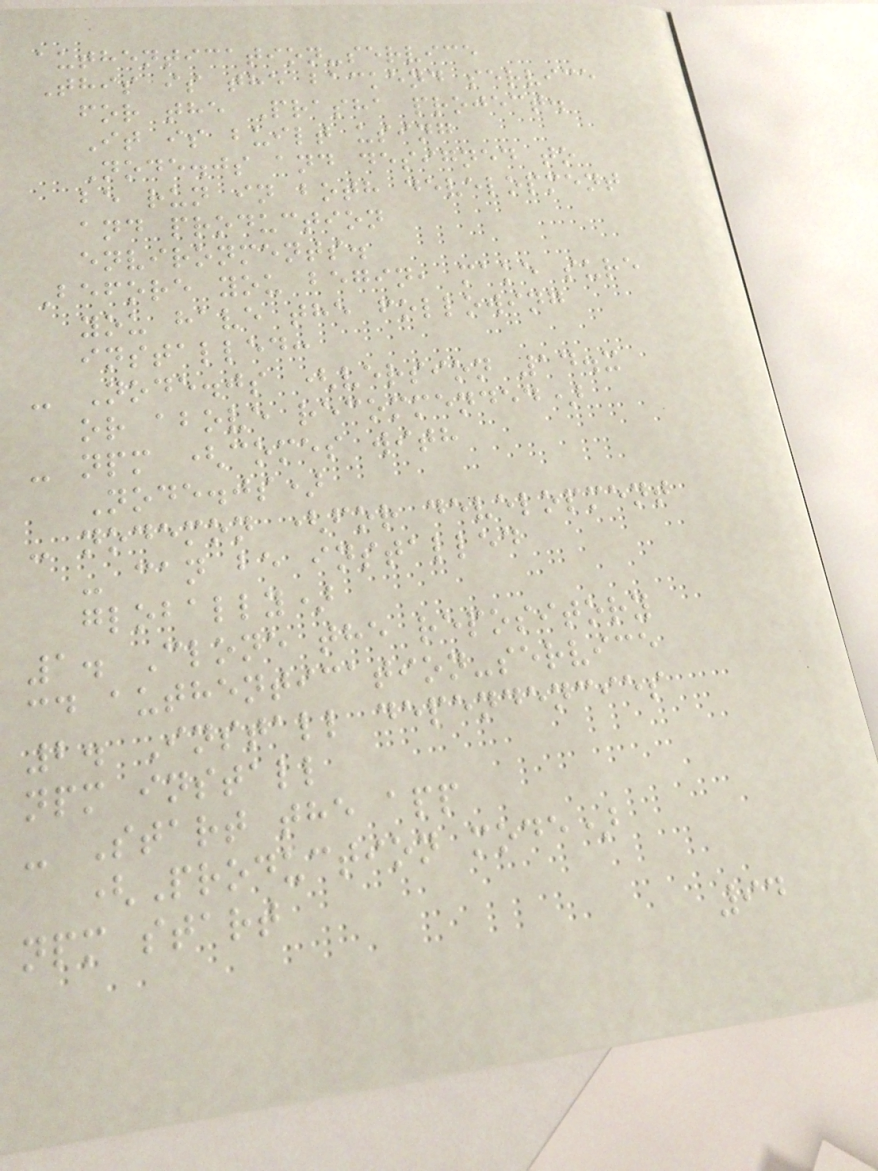authentication-service
This is the backend service
for the Prasha project.
It is built using
Node.js and designed to
be run in both development
and production
environments.
Before you begin, make sure
you have the following
installed:
- Node.js (version 14.x
or above recommended)
- npm (comes with
Node.js)
- nodemon (for development
- can be installed
globally)
1. Clone the repository
cd authentication-service
2. Install dependencies
npm install
- Start the app
(Production mode)
npm start
94
